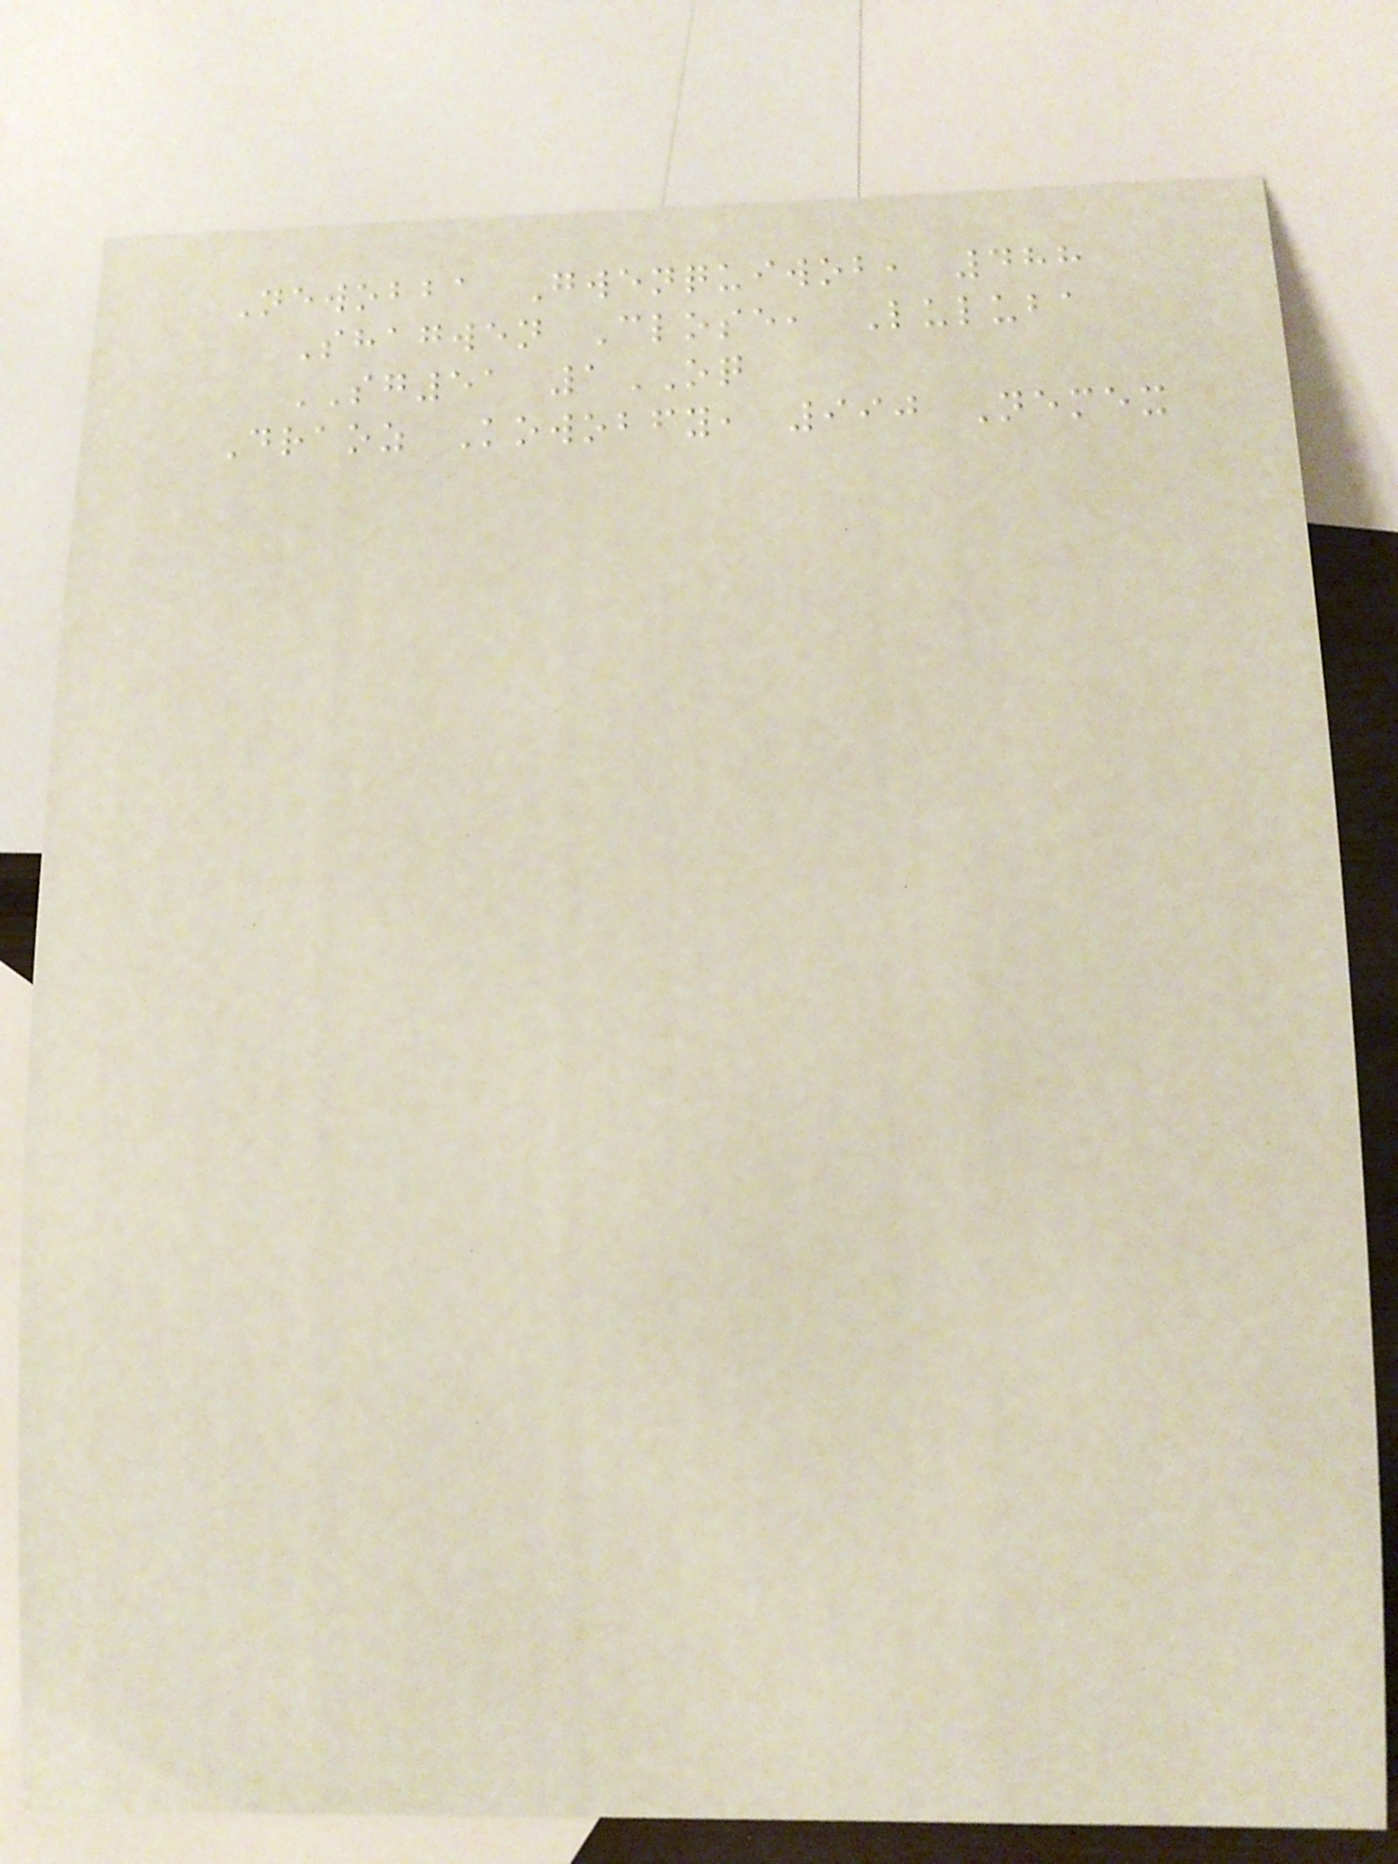Newobba Gwenquiwob, 488
Shagwen Close, Luluba
SG51 1OQ
Draoz Kowobfy, 990 Nemex
